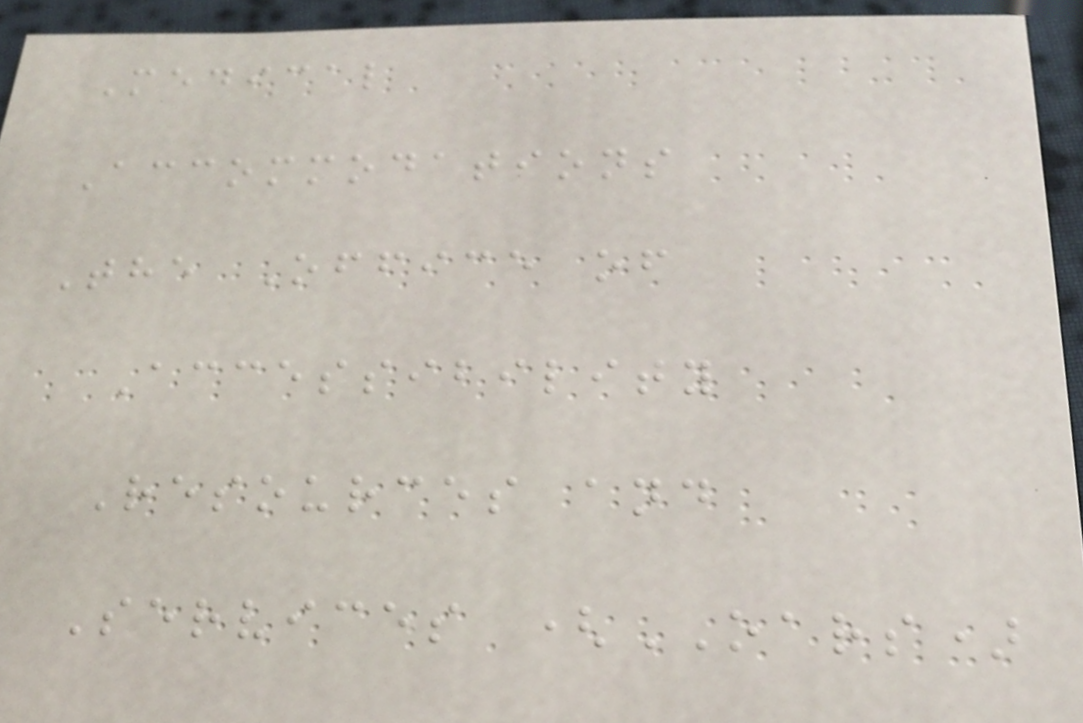Medical
Accommodations
The Office of
Accessibility
Resources and
Services (OARS)
